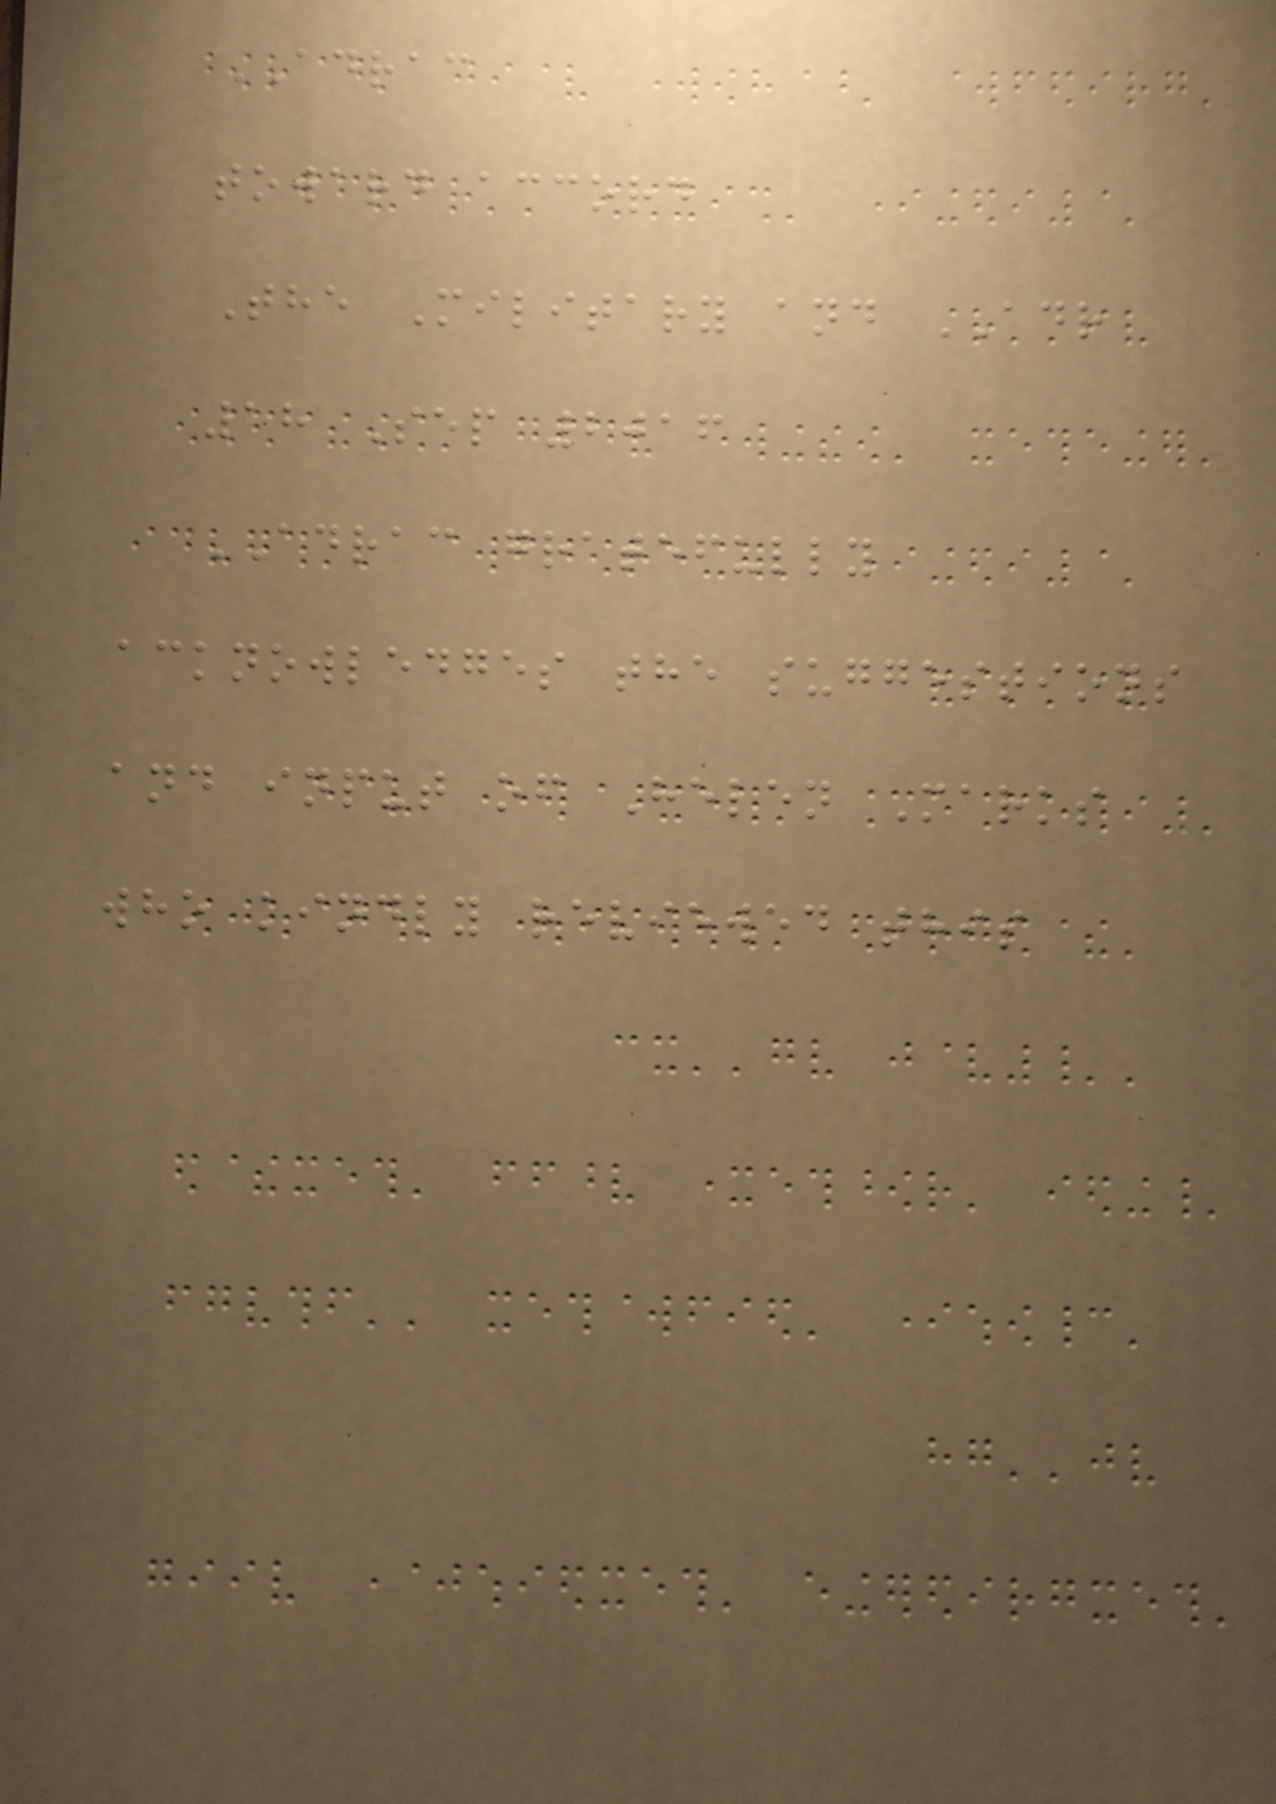ADRAC
toward accord
The Military and ADR
18 Sep 2016
ADRAC gratefully
acknowledges the suggestions
and input of Helen Marks
who kindly reviewed this
